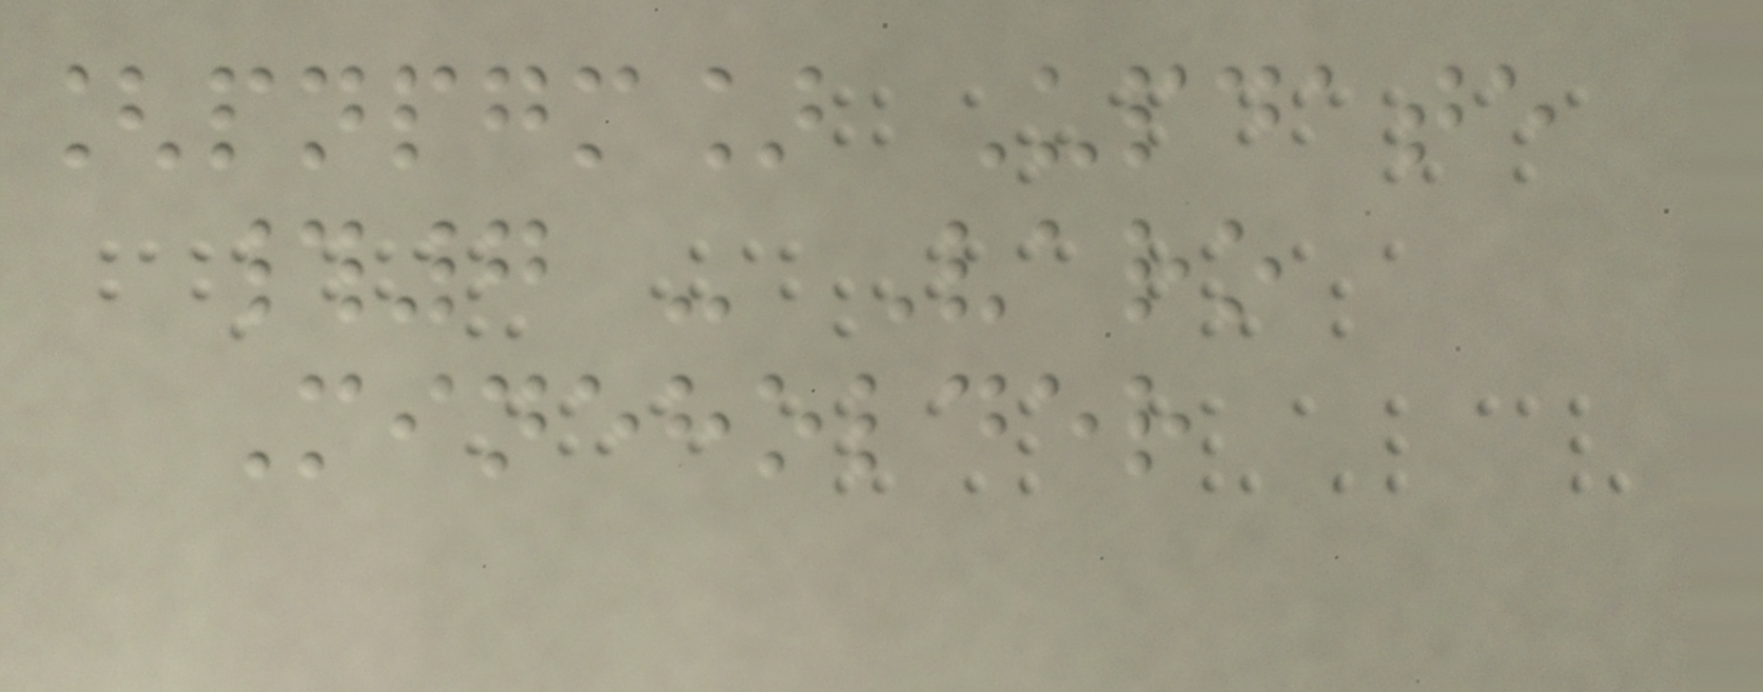[pnpgm] Update
#7 - Varo
Mineholder
